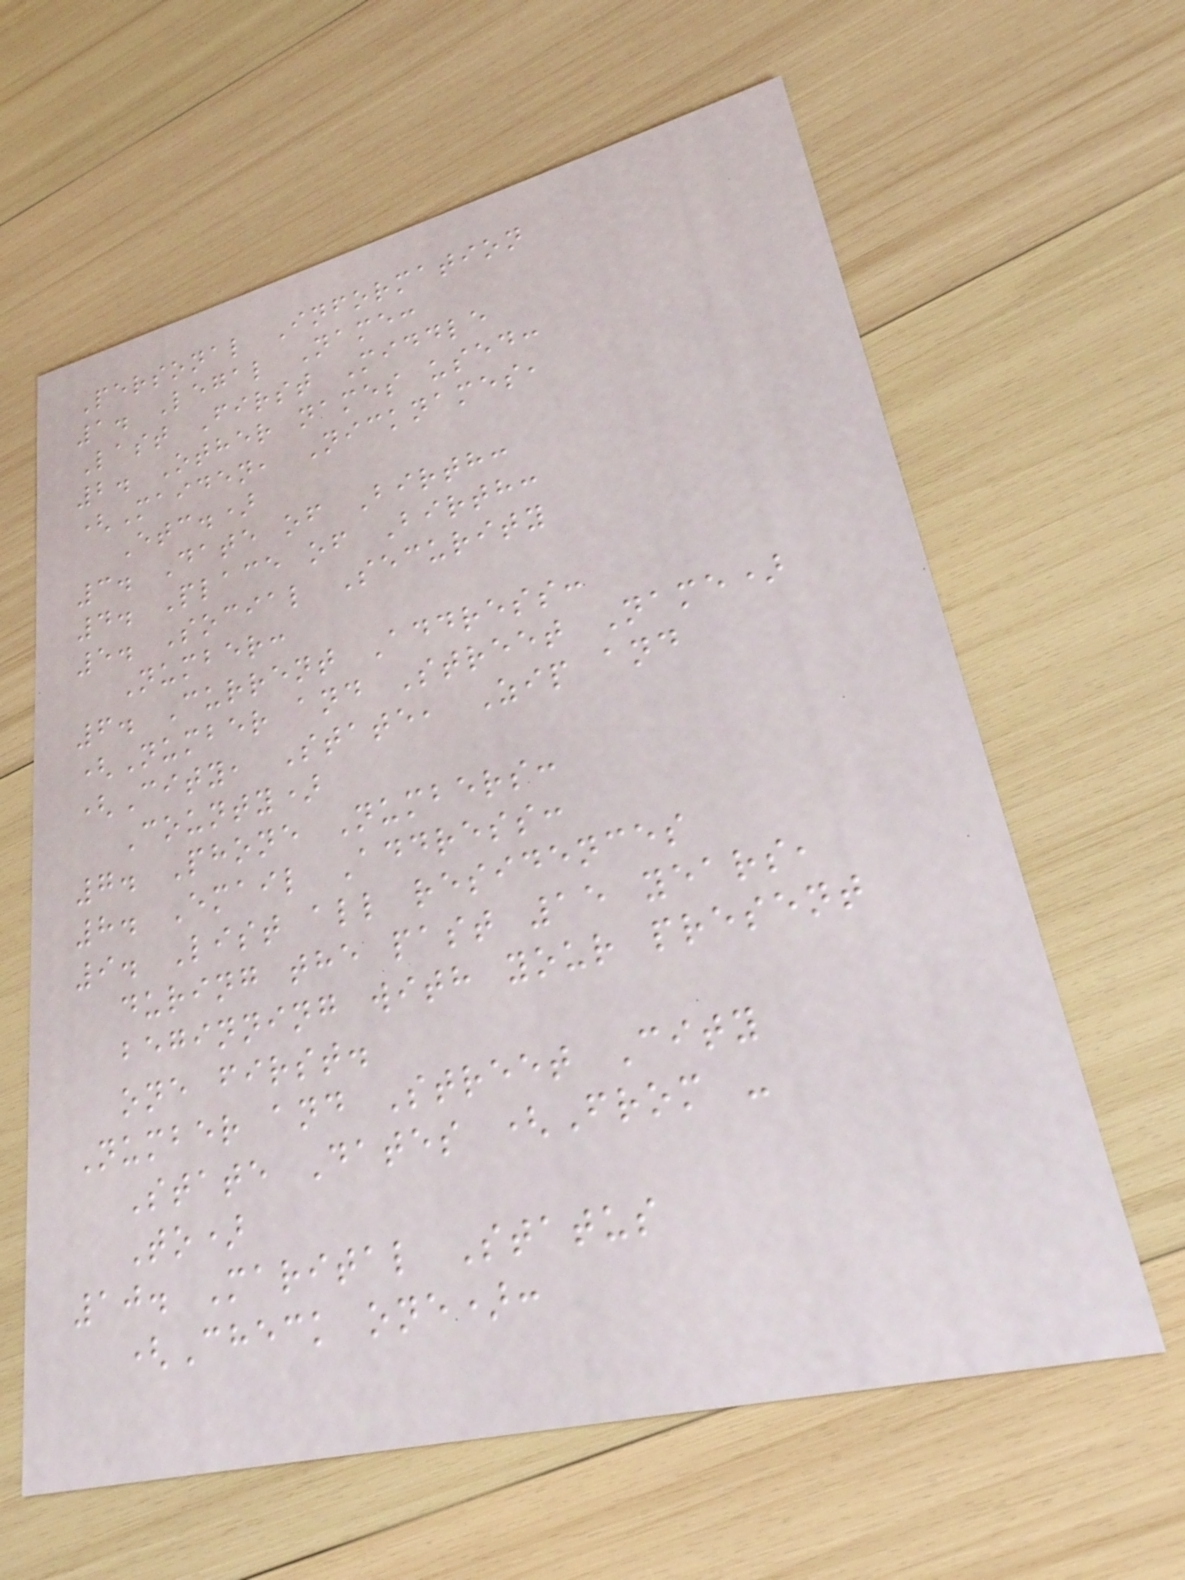Personal Information
1. Legal Name:
Last First Middle
2. Other names used:
(Maiden, Nicknames,
Etc.)
3. Date of Birth:
4. Place of Birth:
5. Social Security
Number:
6. Current Address:
(Number and Street Name)
(City, State, Zip and
County)
7. Phone Numbers:
8. Email Address:
9. List all residences
during the past 15 years,
beginning with your present
one first.
Number and Street City
State Dates (From -
To)
10. Marital Status
(Check one):
